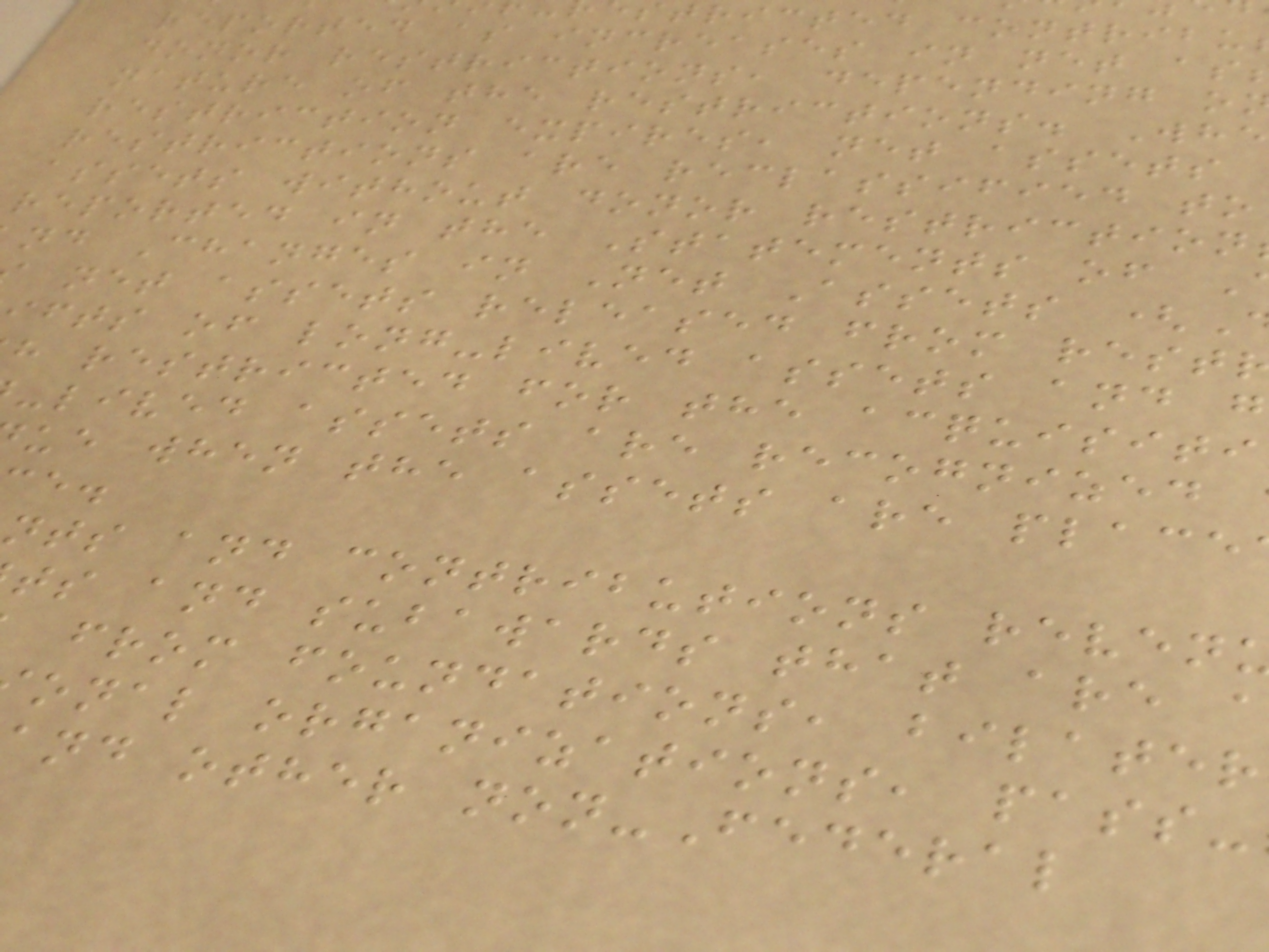tricted contribu
reported as increases in net as
donor restrictions, depending o
nature of the restrictions. Whe
restriction expires, net assets
restrictions are reclassified to
assets without donor restriction
reported in the Statements of
nd Changes in Net Assets (
net assets released from rest
fts of long-lived assets and g
h restricted for the acquisiti
-lived assets are recognized
ue when the assets are place
nts and contributions reven
ts and subawards that are a
from foundations, bilater
onal organizations, pass-
nd other non-Federal
